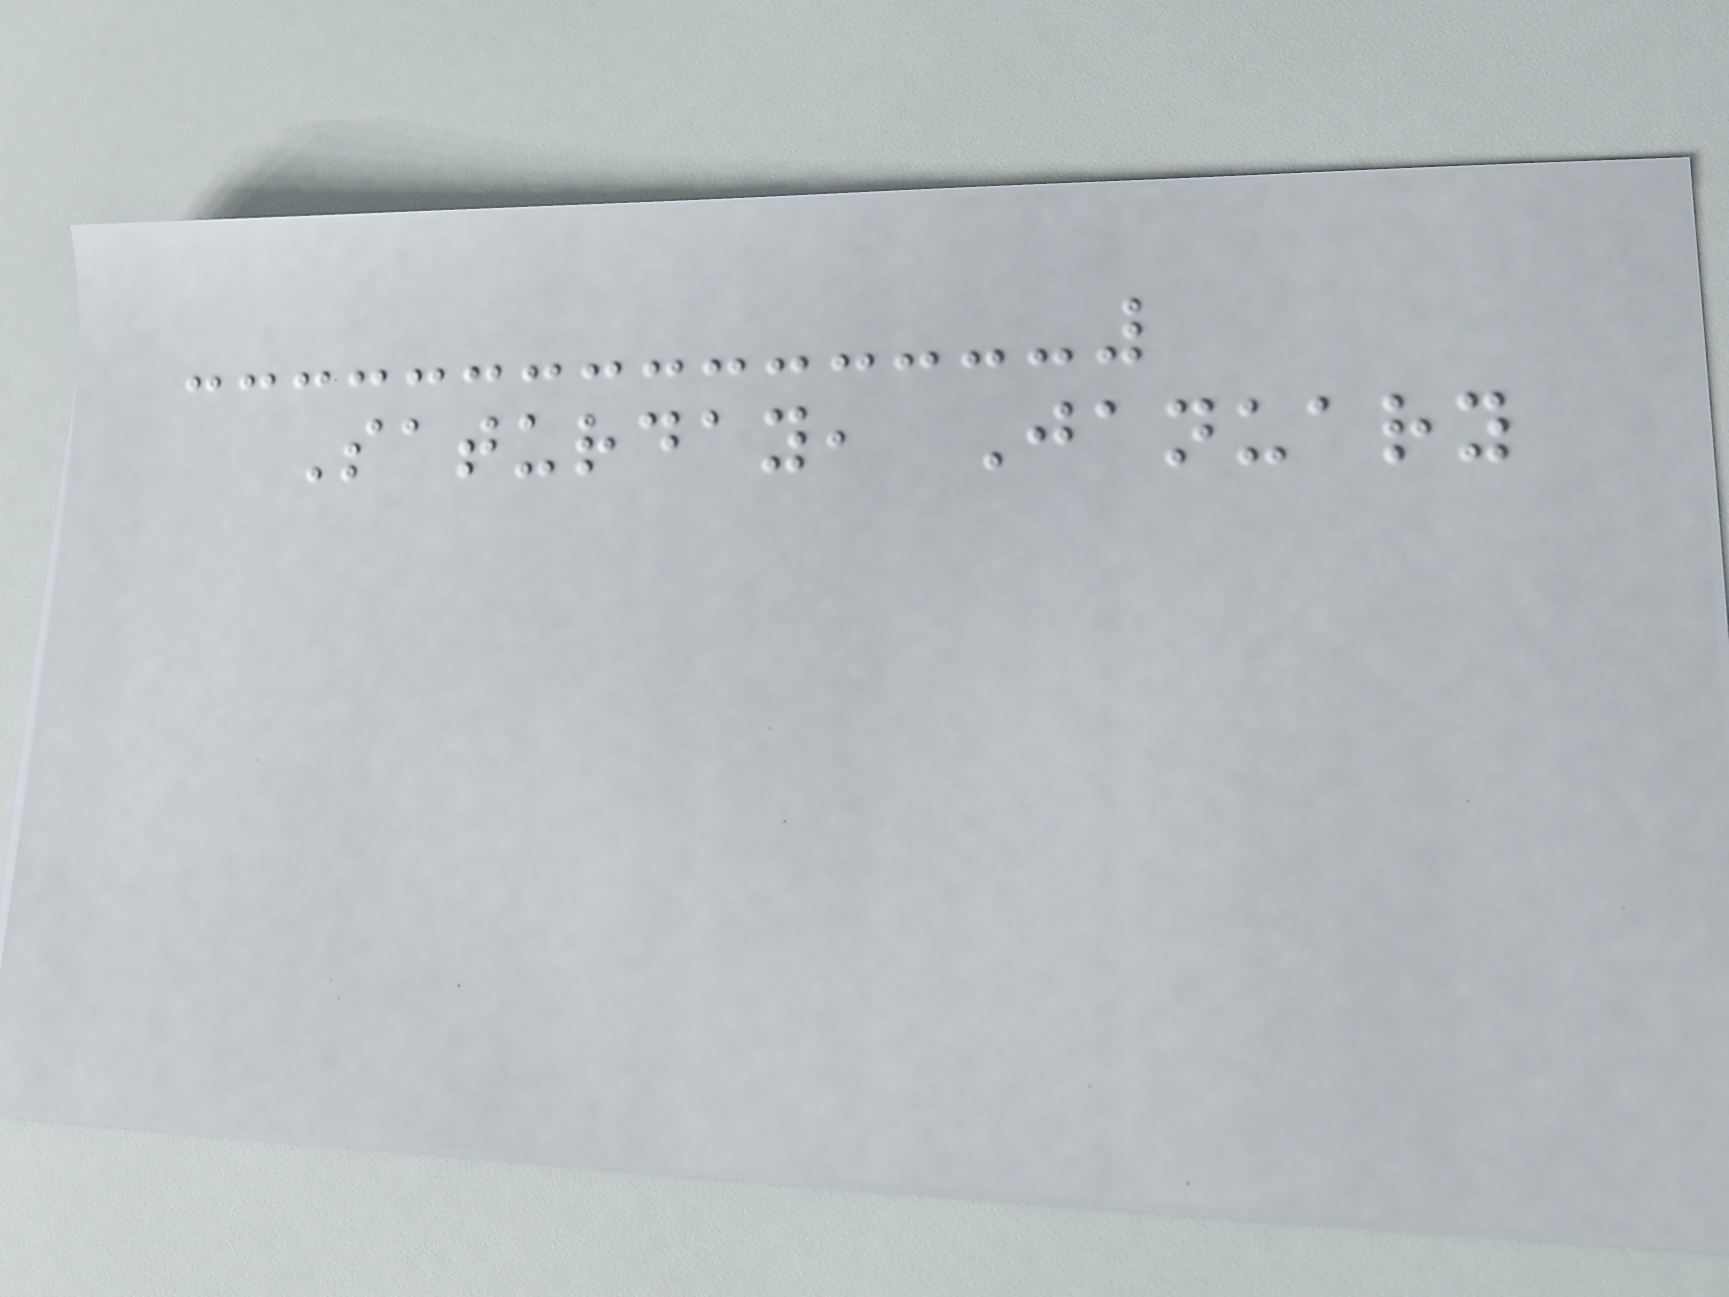Saturday, January
